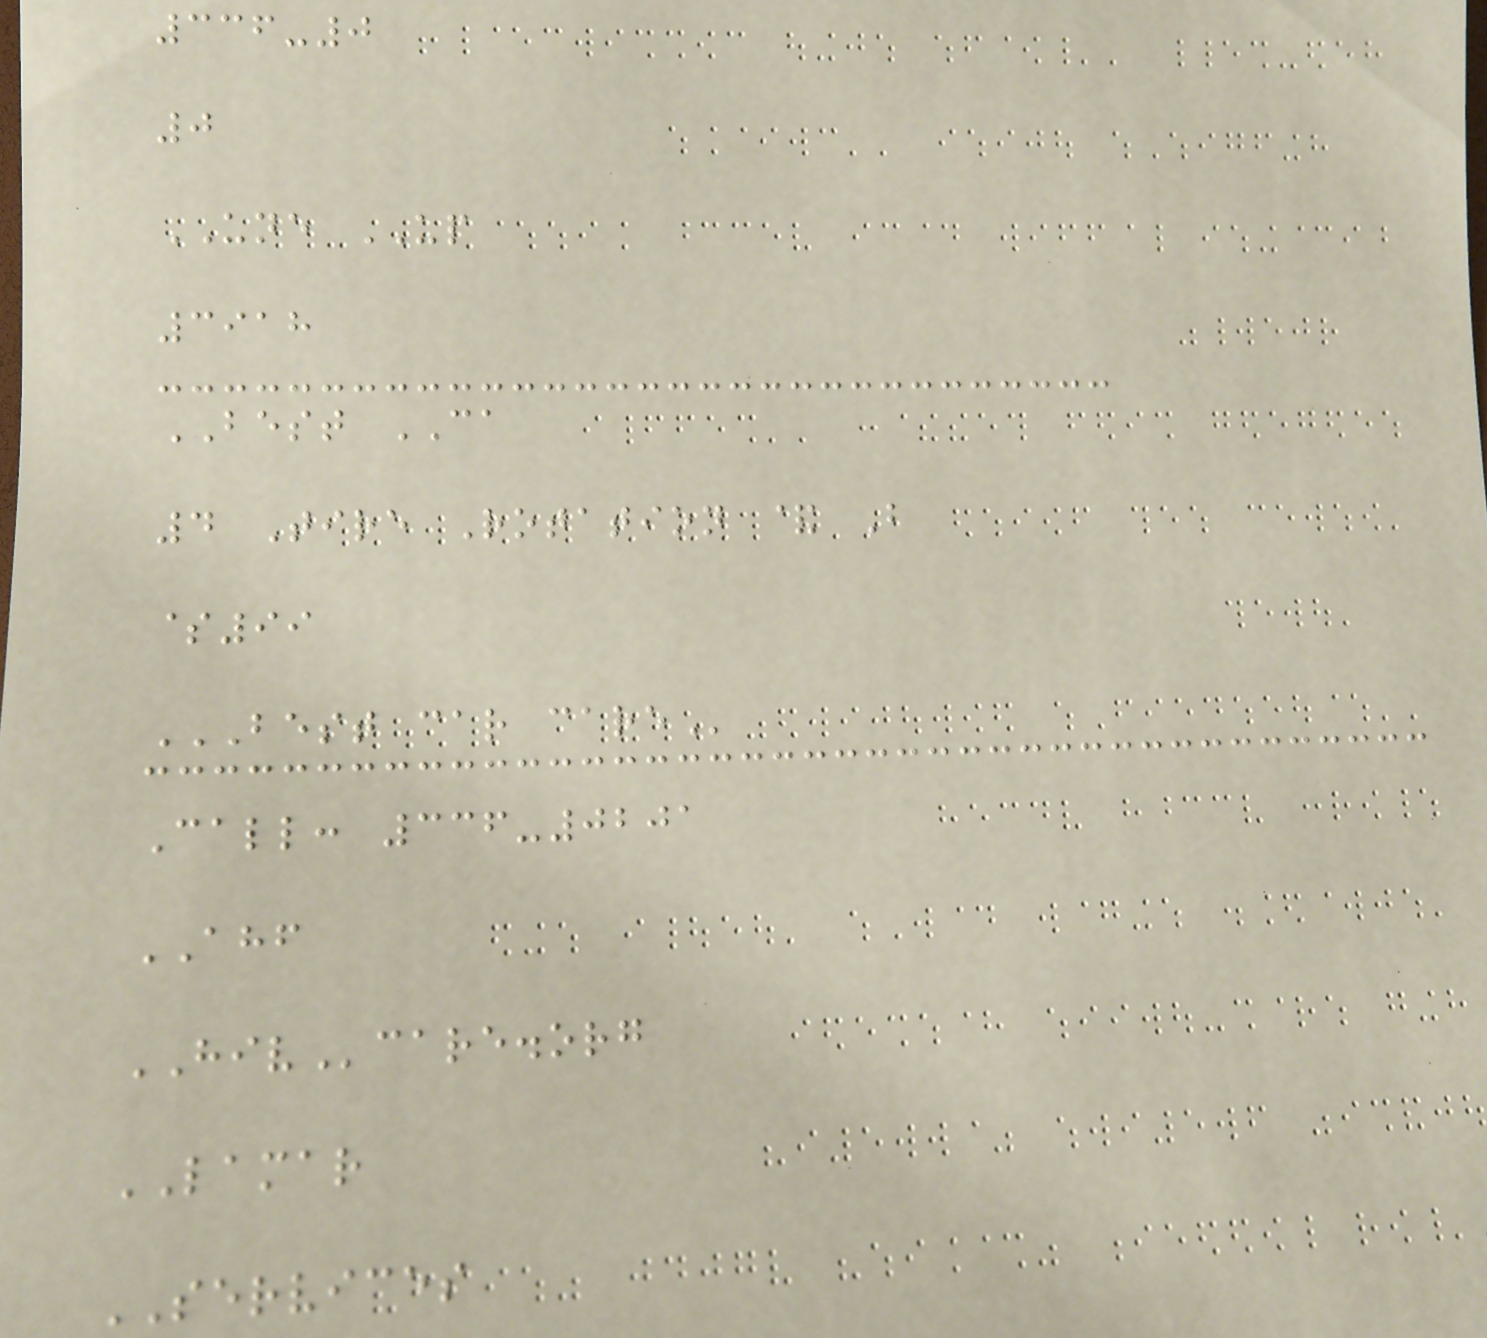336-0
0
UNE UP
3918
BEST CA
4 Tire Rotation & B
$99
BEST CAR CARE
Call: 336-0201
AHF
HIVcare.org
LAMAR
SERVICES
